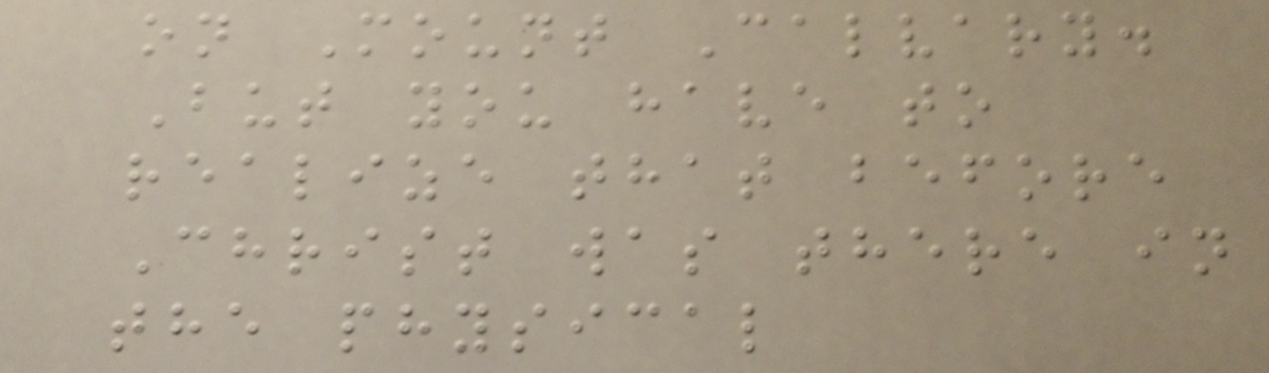on Mount Calvary.
But you have to
realize that before
Christ was there in
the physical
